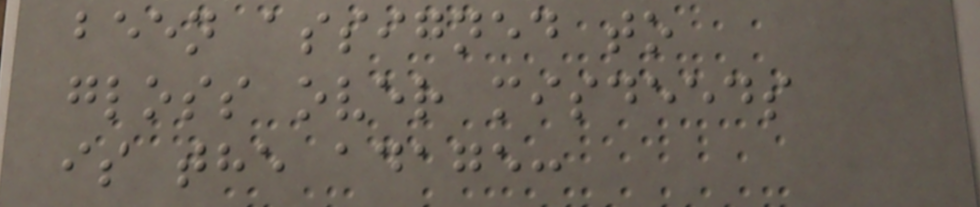been assigned to
gloss over misdeeds
is the adage:
